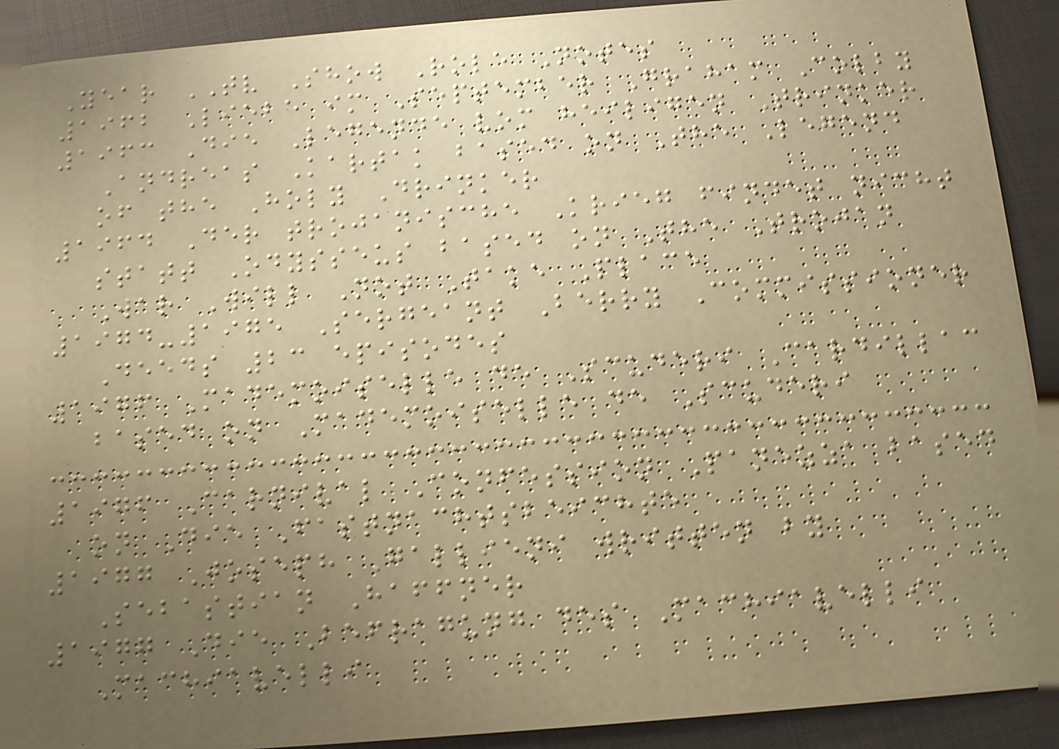Year TV Show Role Notes
1962 Liebe im September Graham Colby
1963 Die Legende vom heiligen Trinker
Andreas Kartak based on The Legend
of the Holy Drinker
1964 Der trojanische Krieg findet nicht
statt Odysseus based on The Trojan
War Will Not Take Place
1974-1975 Sergeant Berry Commissioner
Deeds 23 episodes
1976 Mademoiselle de Scuderi Cardillac
based on Mademoiselle de Scuderi
1976 Carnival Confession Panezza based
on Die Fastnachtsbeichte
1977 Joseph Gallieni written by
Sebastian Haffner
1977 Die Befragung des Machiavelli
Machiavelli
